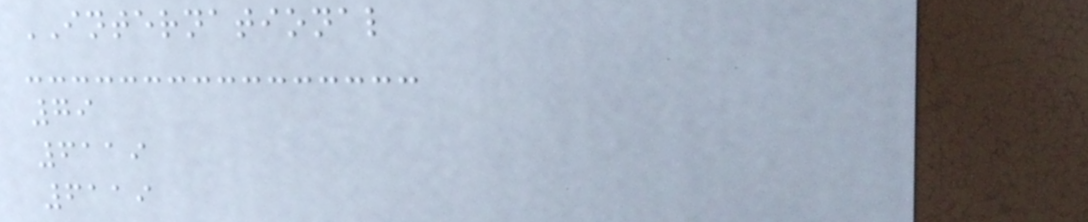INTERNATIONAL
79
6119
6119
